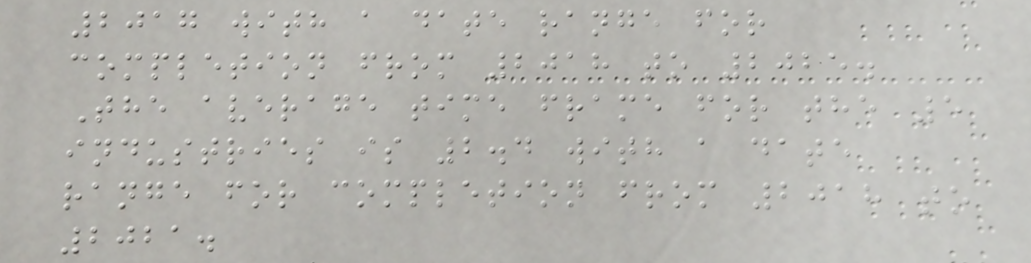2017 with a date range for
completion from 2018 to 2025.
The average time frame for the 5
industries is 2.4 with a date
range for completion from 2018 to
2021.
